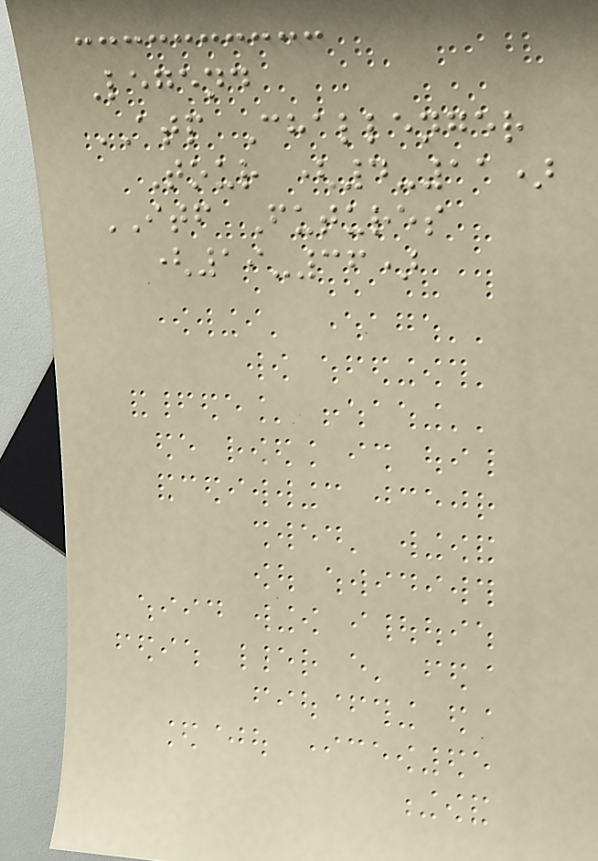Legend
ATP Challenger
Tour (4-11)
ITF Futures
(19-36)
